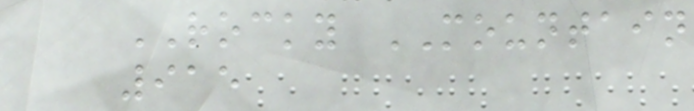ROCKY MOUNTAIN
915
